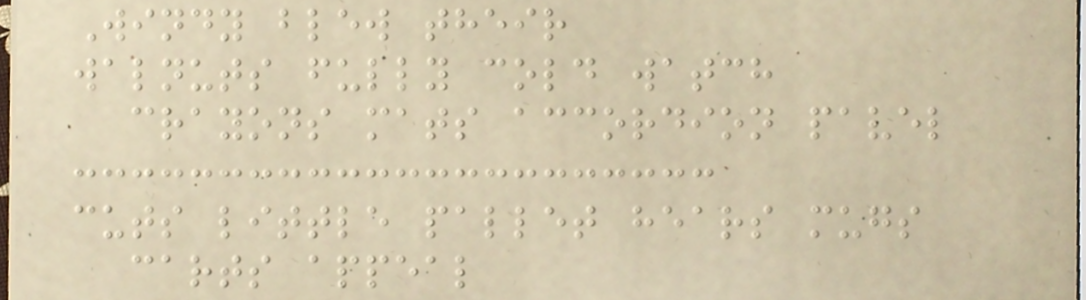Windy blew their
walnuts fully cold watch
crayons mats accordion pavel
cuts little pallet hears mugs
carts appeal
